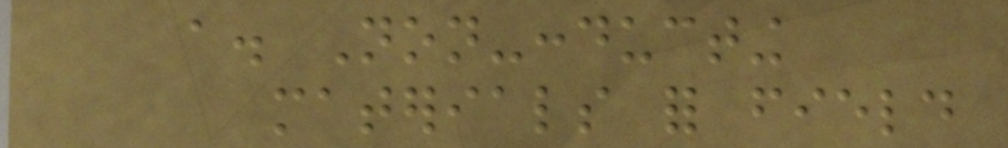a. Non-conducting
materials for field
